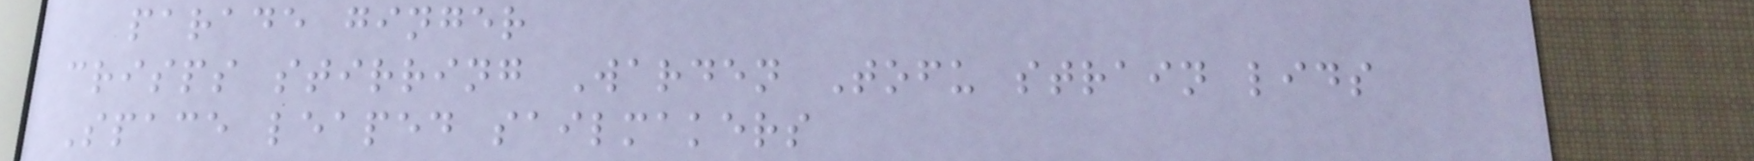parade ginger
crisps stirring Warden Tofu strain lids
Space leaped sailmakers
